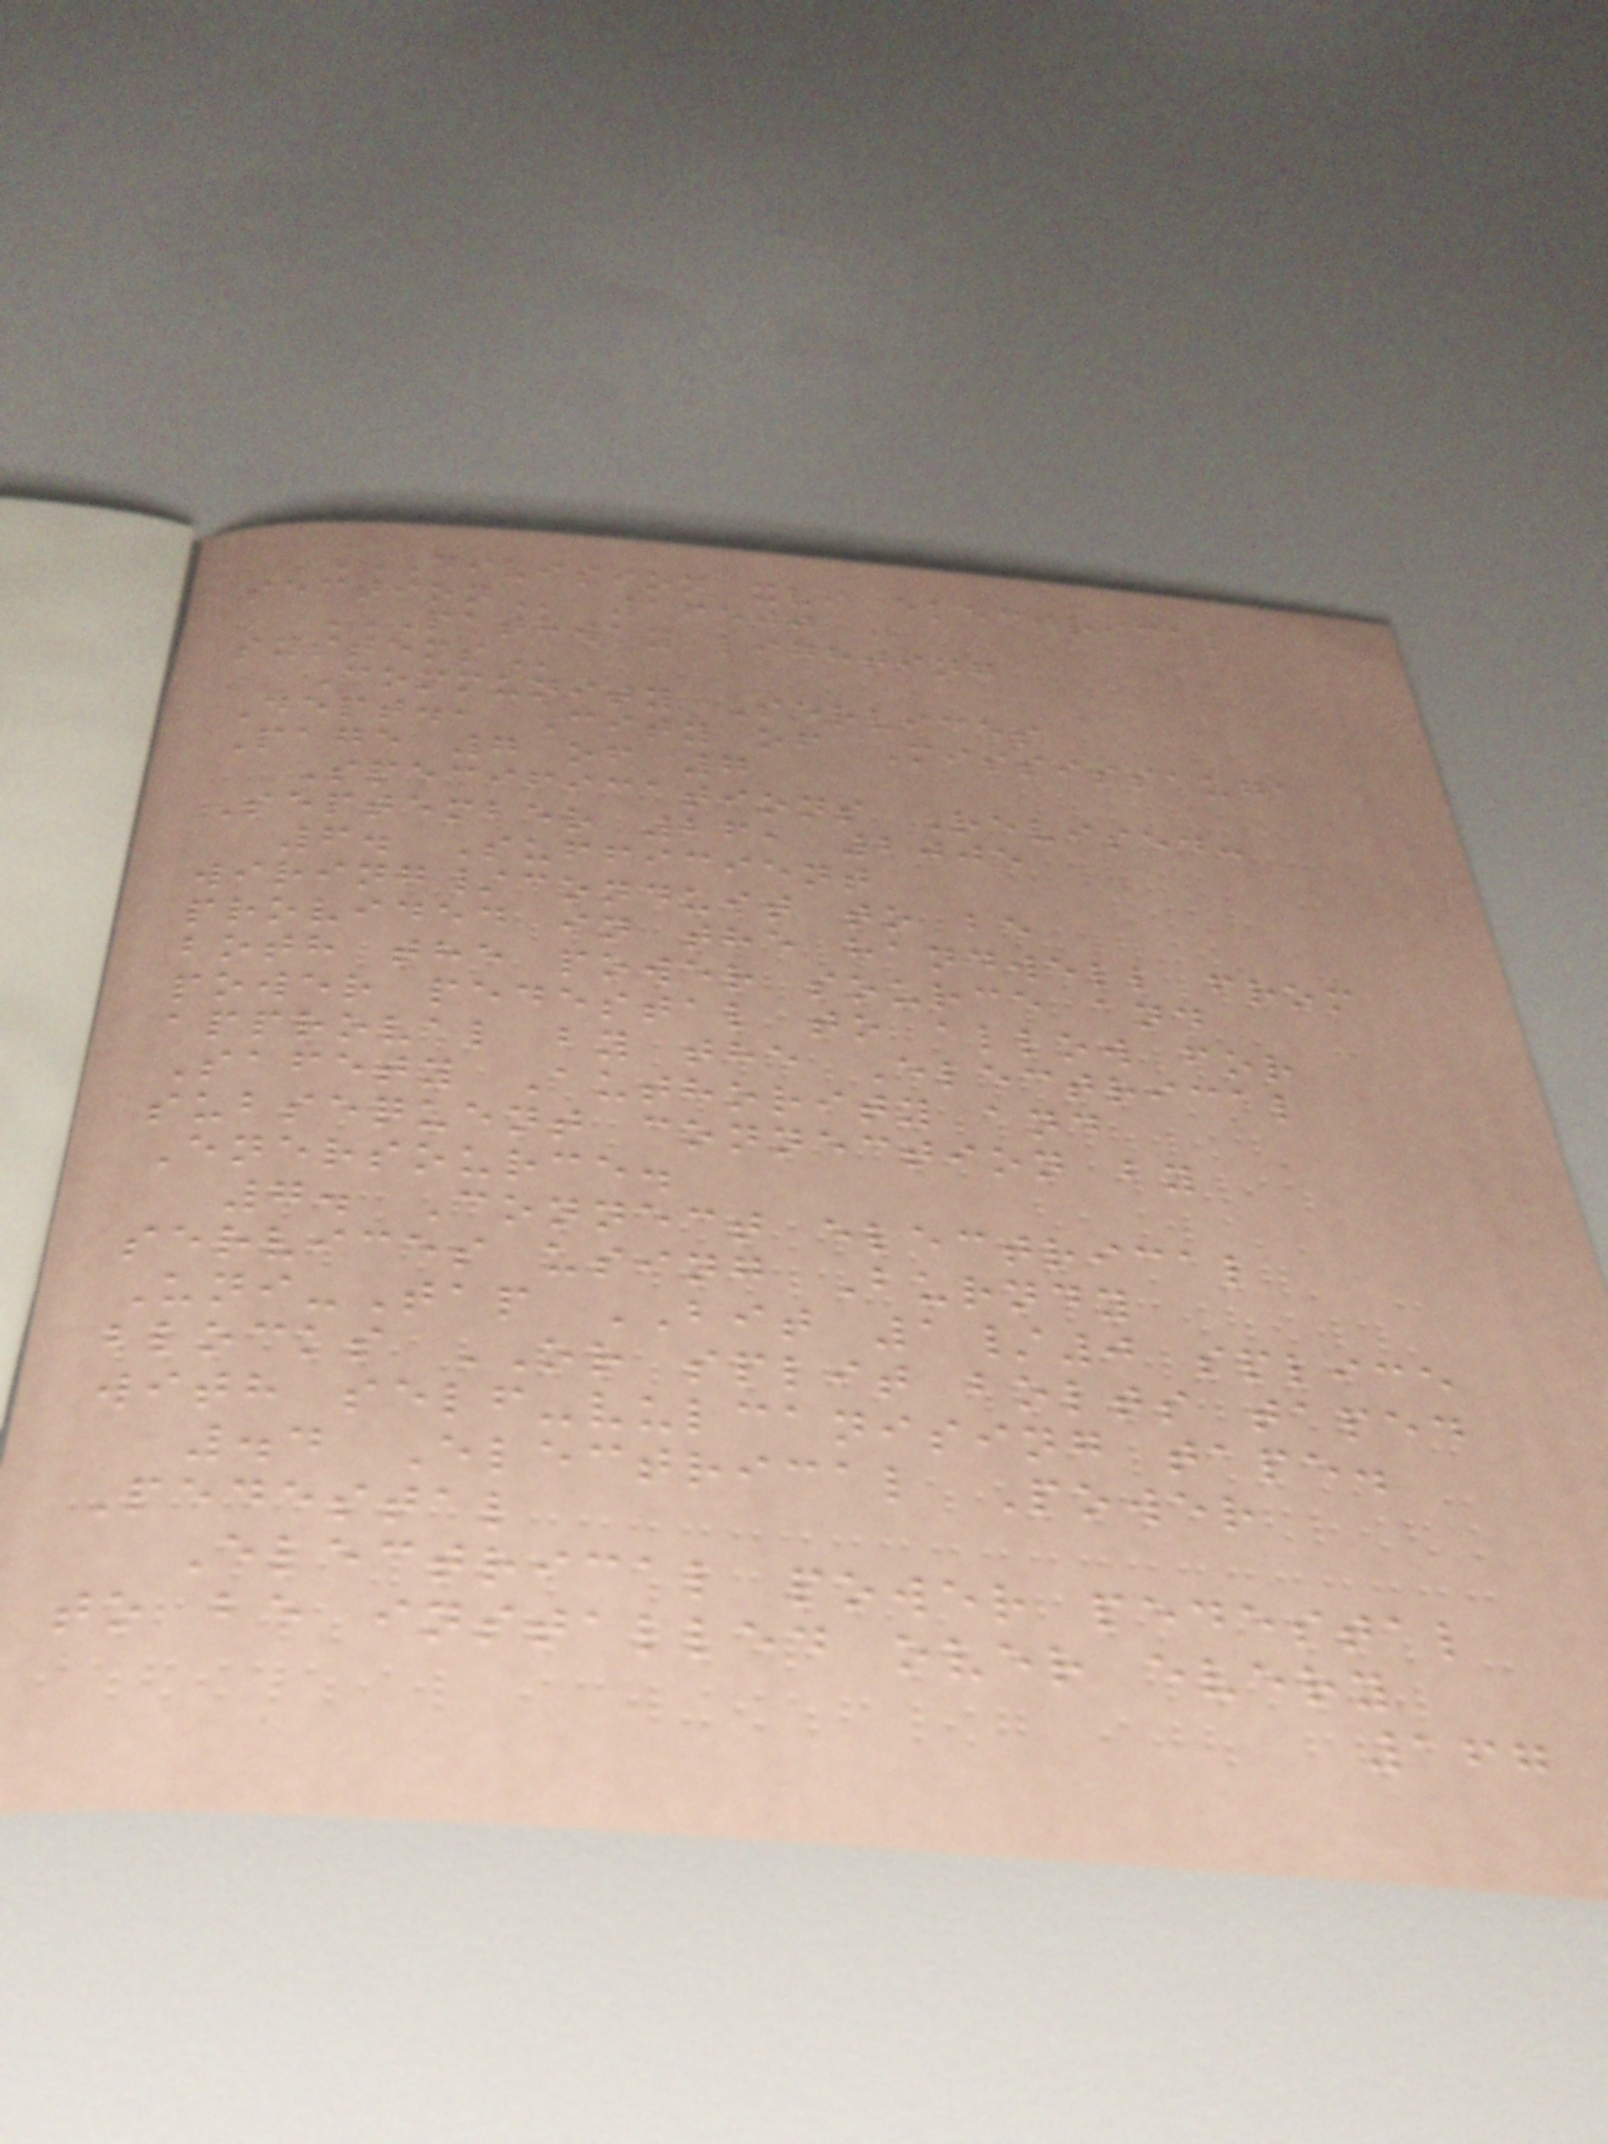DIVISION XVI ELECTRICAL
SECTION 16500
PATHWAY LIGHTING
SYSTEMS
Community Services
Dept., City of Mississauga
Page 7 of 7
Specifications Revised:
September 26, 2005
6. Sufficient
wiring/conduit to be
provided in the handwell from
both the power source and
power pedestal to allow for
approval by the Electrical
Safety Authority and
subsequent connection by
Enersource.
7. Connect electrical
services using Burndy
Uni-Tap BIT 1/0 splice
blocks OR split bolts taped
with self-vulcanising tape.
.4 Electrical Power
Pedestal
Electrical power pedestal
to be installed over every
167
